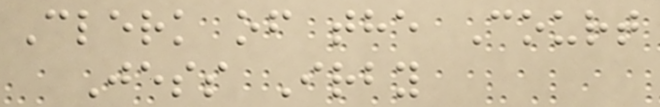Clerk of the Court
Jess Irby
